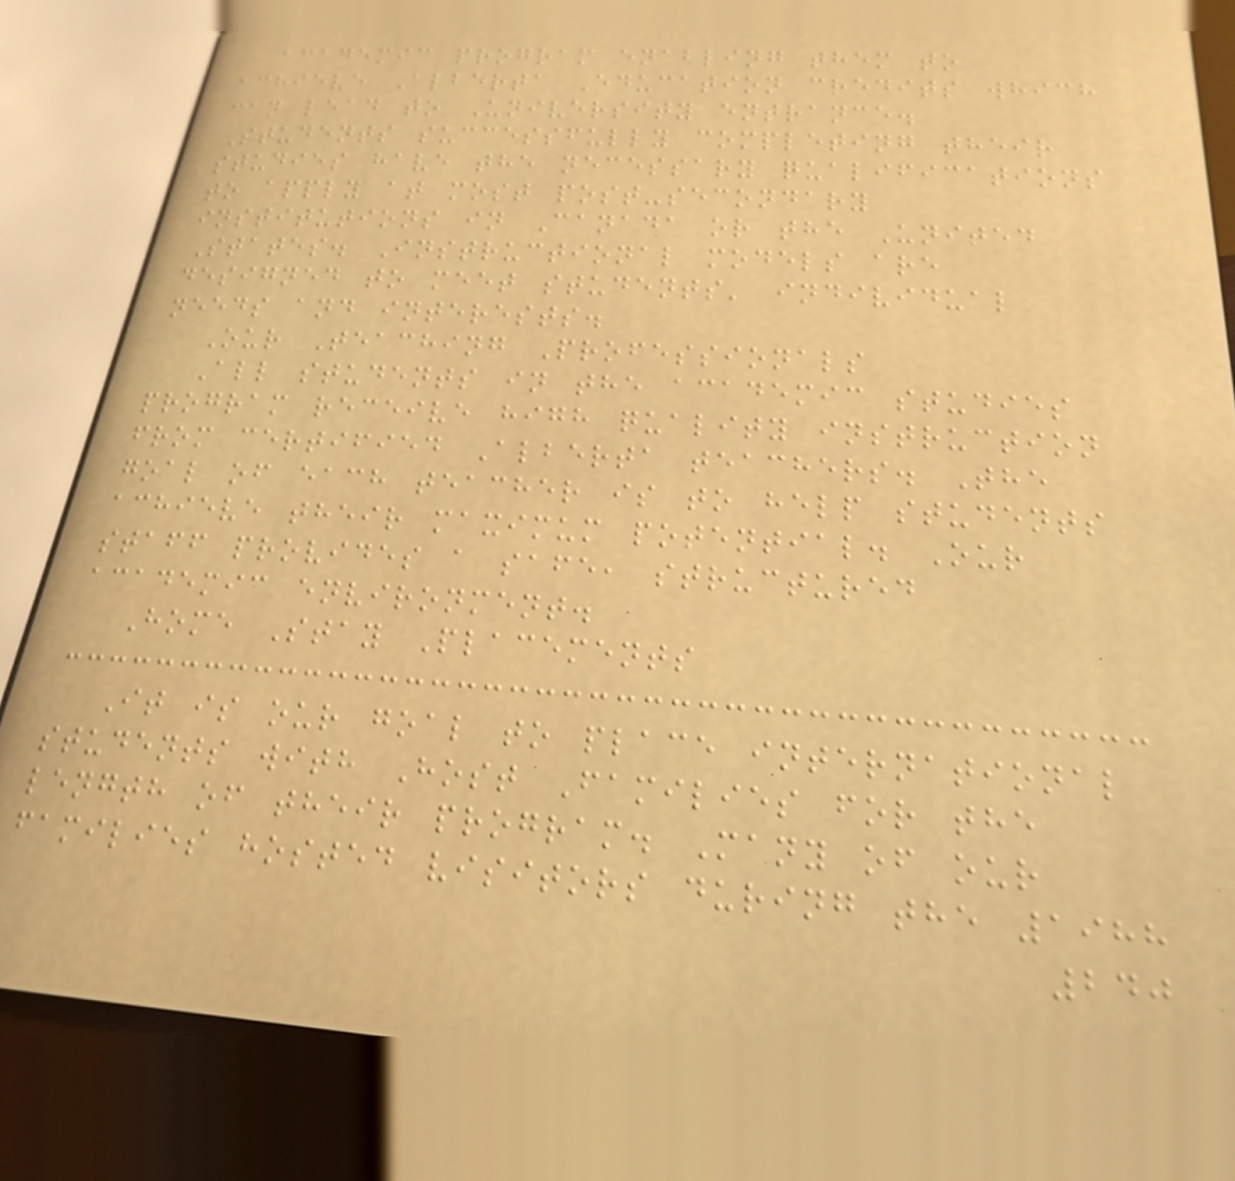academic program enabling them to
achieve Alberta Education credits which
can lead to University entrance.
Students successfully completing their
studies have the necessary qualifications
to apply at most post-secondary
institutions in Canada or the United
States. Instructional models are
designed to meet students' individual
needs and interests.
Our Teaching Professionals
All students in the academic studies
program receive high quality instruction
from certified Alberta teachers. The
goal of each teacher is to help students
achieve their maximum potential. Our
staff provides a safe, structured
academic environment.
Home Stay Placements
It is our goal to place international
students with Host Families for the
length of their program. Many of our
families hosted visitors during the 1988
240
